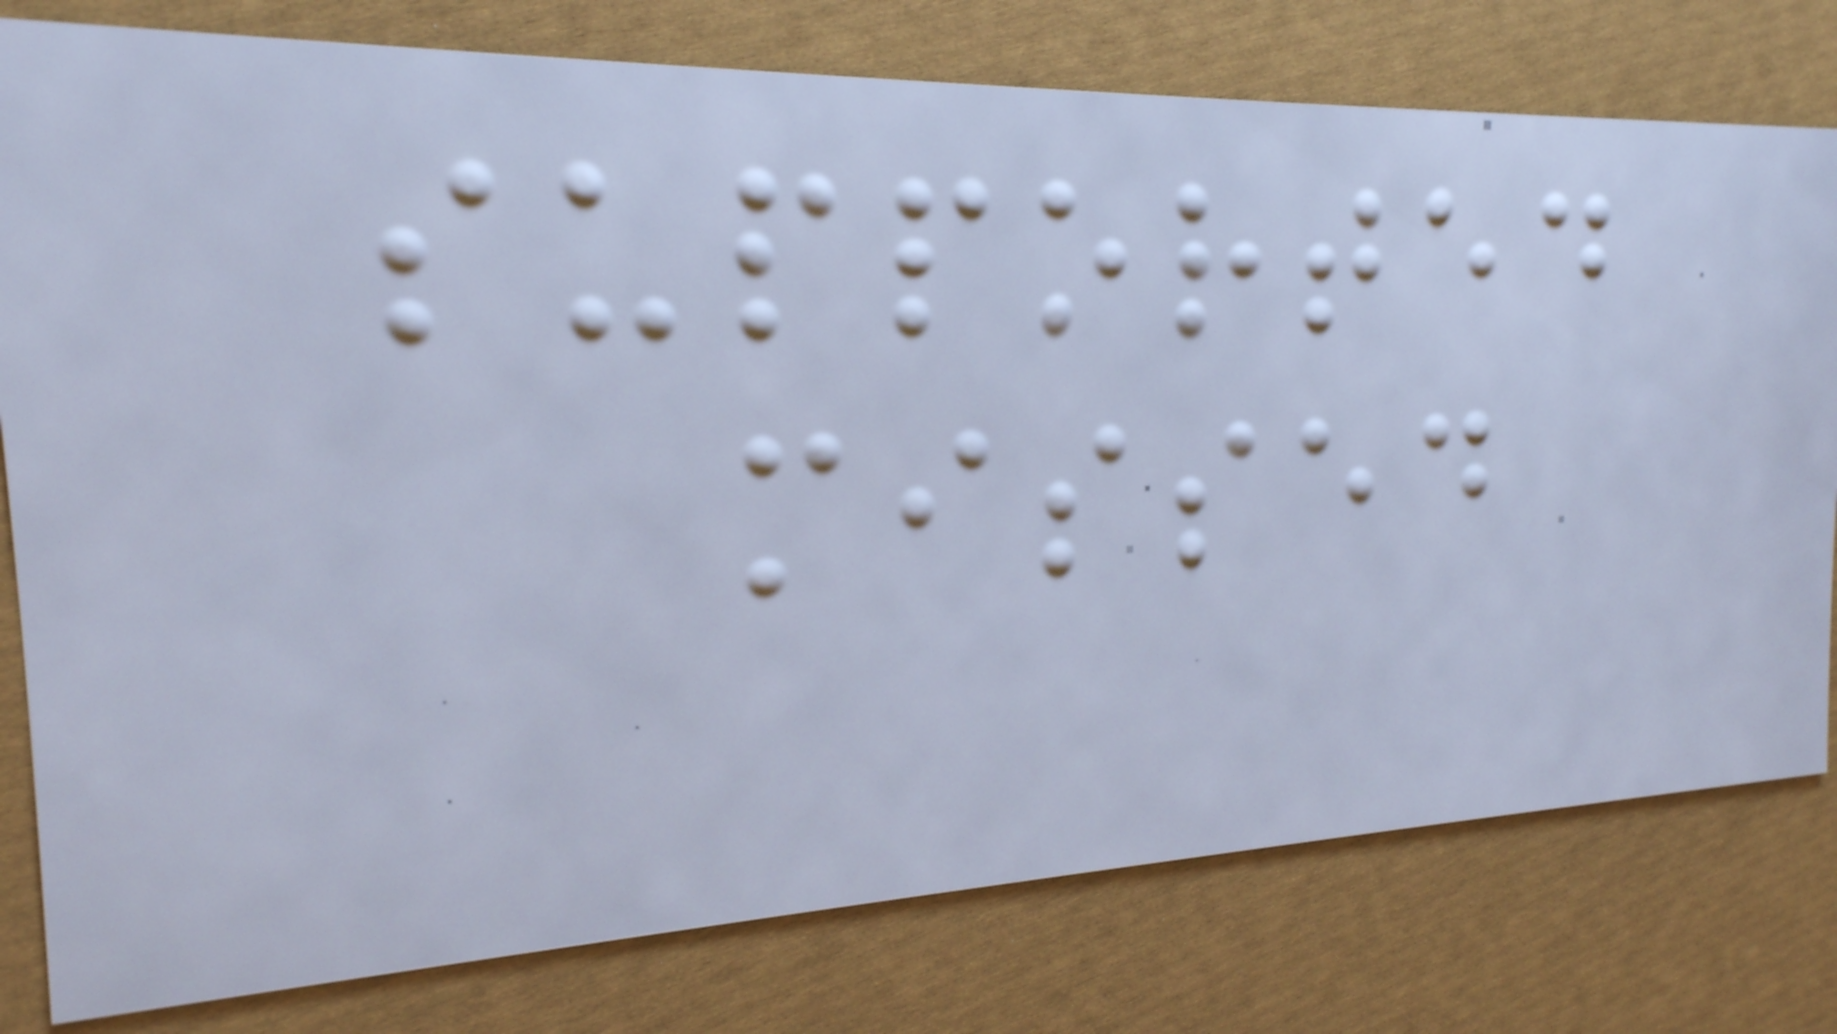supported
missed
